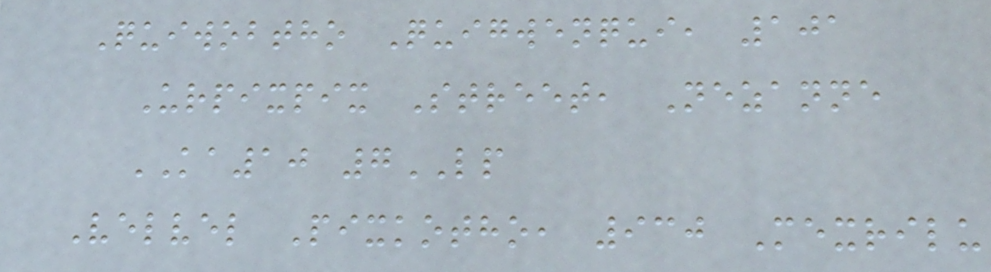Quiwobtho Quigwenqui, 101
Urpixpix Street, Nezanne
KA10 7LP
Velvel Pixkotho, 930 Mexrilu
